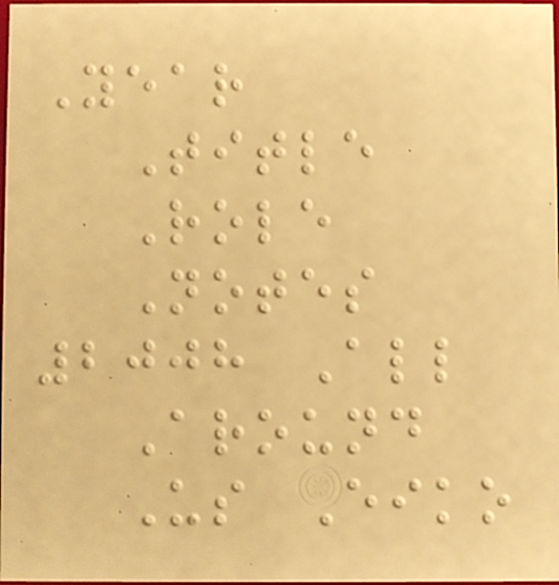Year
Title
Role
Notes
2008 All
Around
Us Eiko
